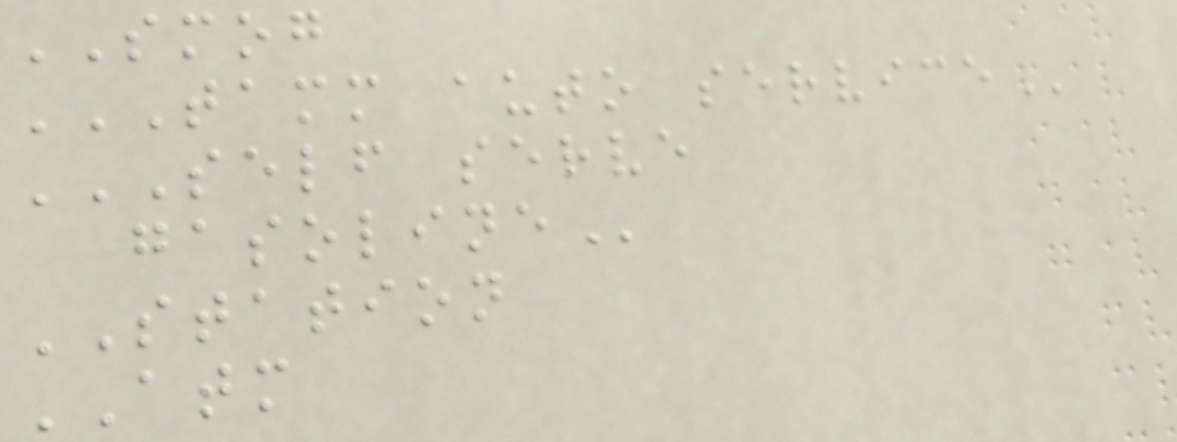SMOG
TAMM AUTO SERVICE
SELF SERVE
GASOLINE
STATION
ATM
